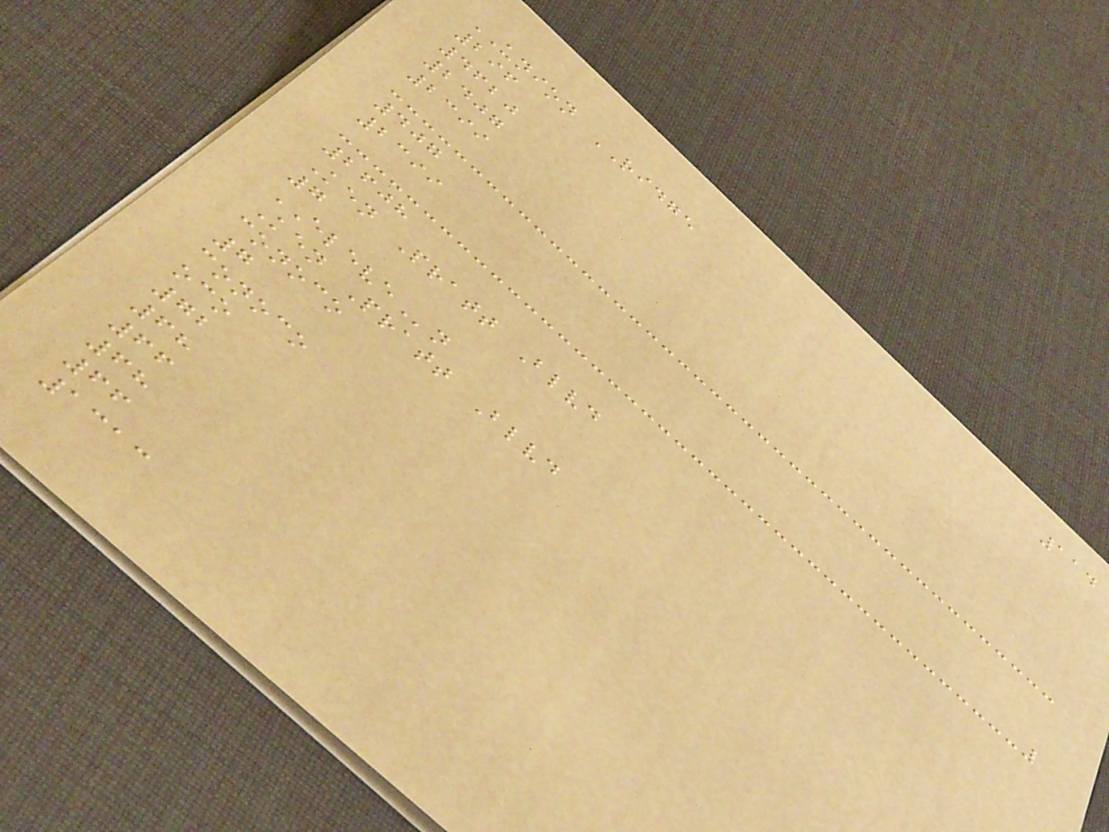114
UNION RIDGE
296
4620
2407
2399
407
2399
2608
Ken Pratt Blvd
7
ELEVEn
Ken Pratt Blvd
conoco
7
conoco
oco
72
68
66
68
66
1313
